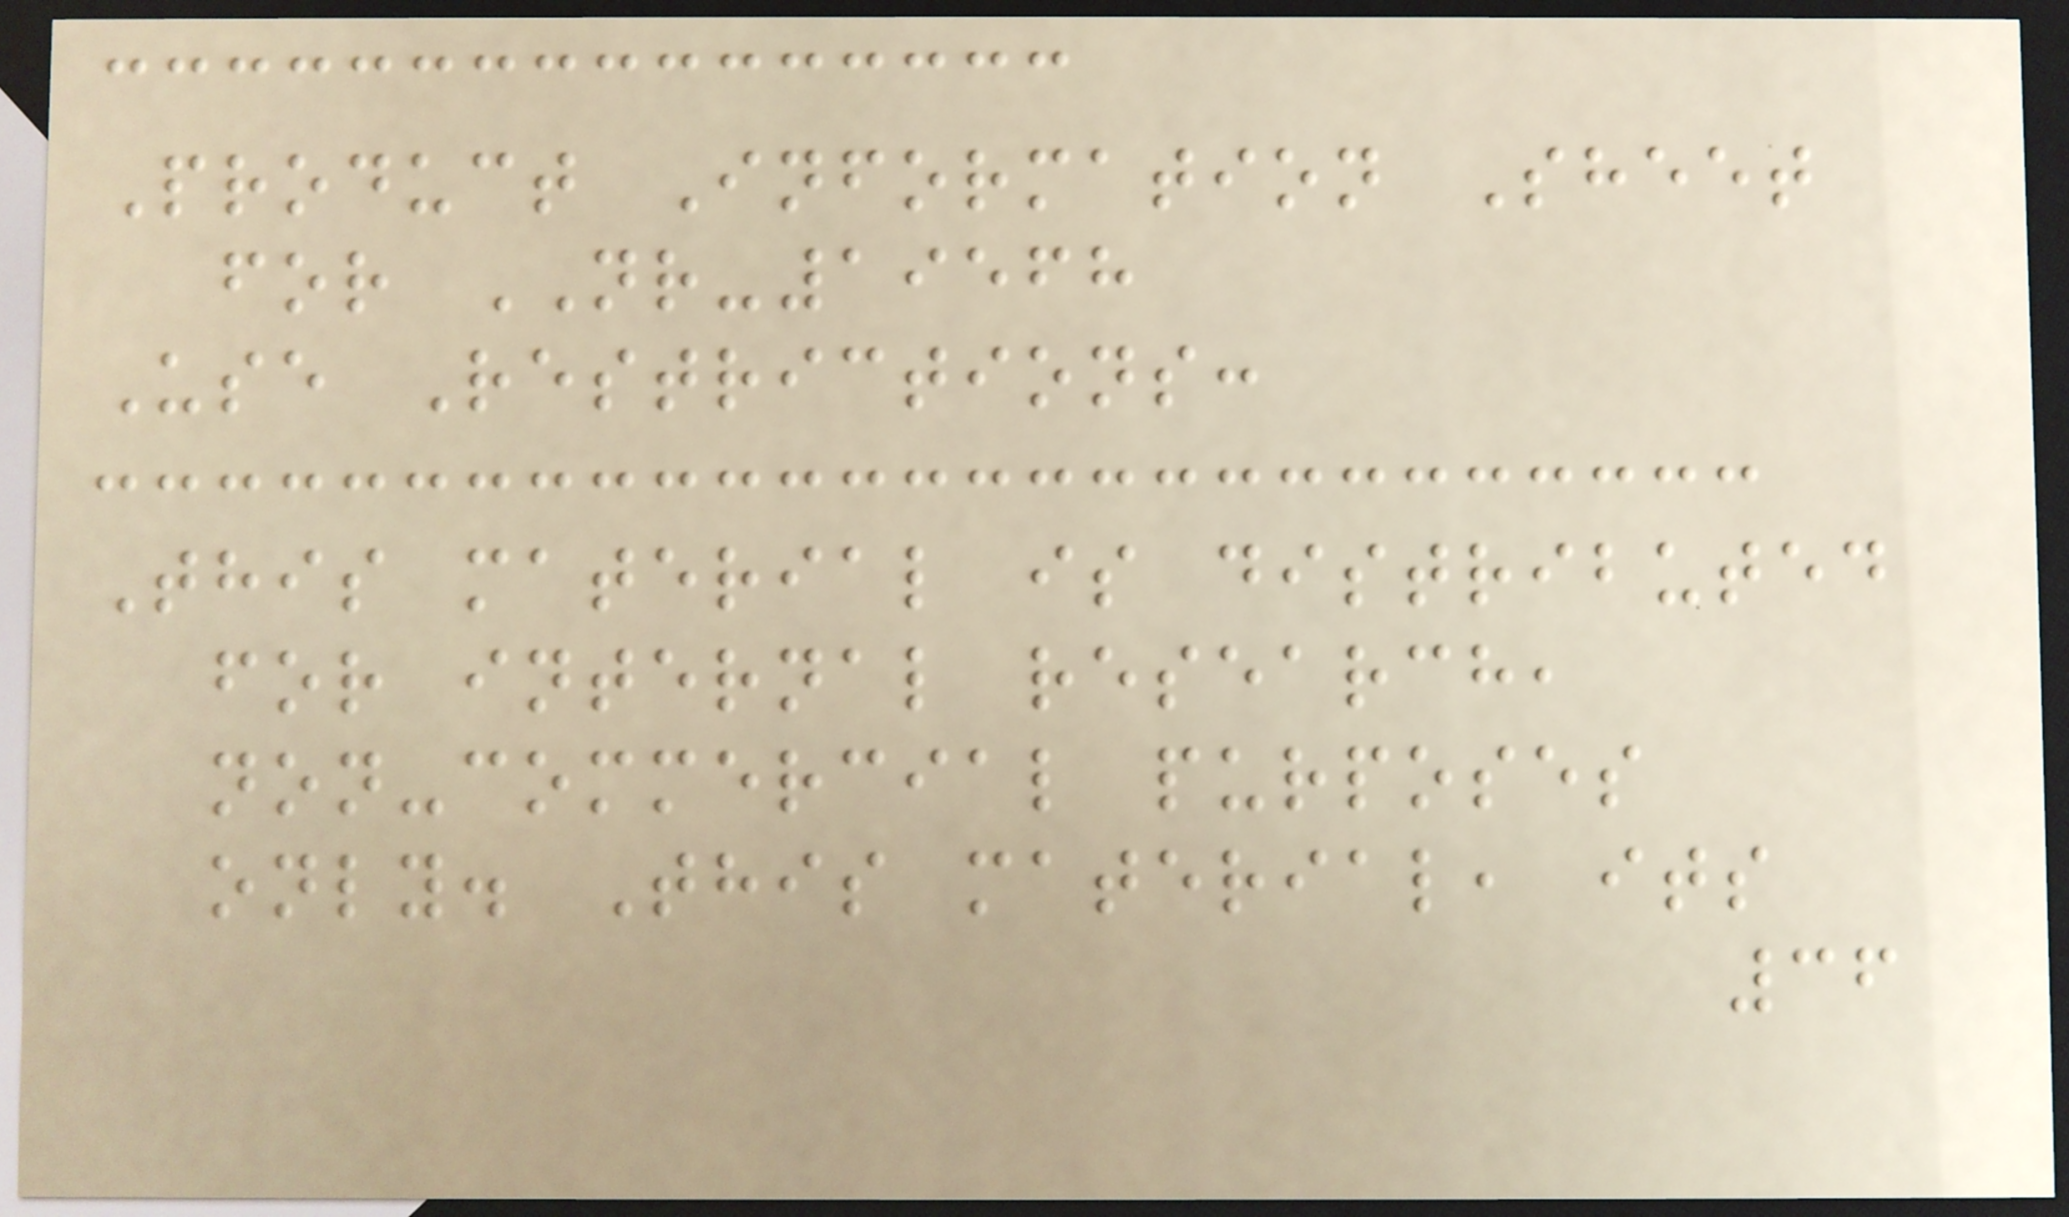Product Information Sheet
for NR-19568
Use Restrictions:
This material is distributed
for internal research,
non-commercial purposes
only. This material, its
36
